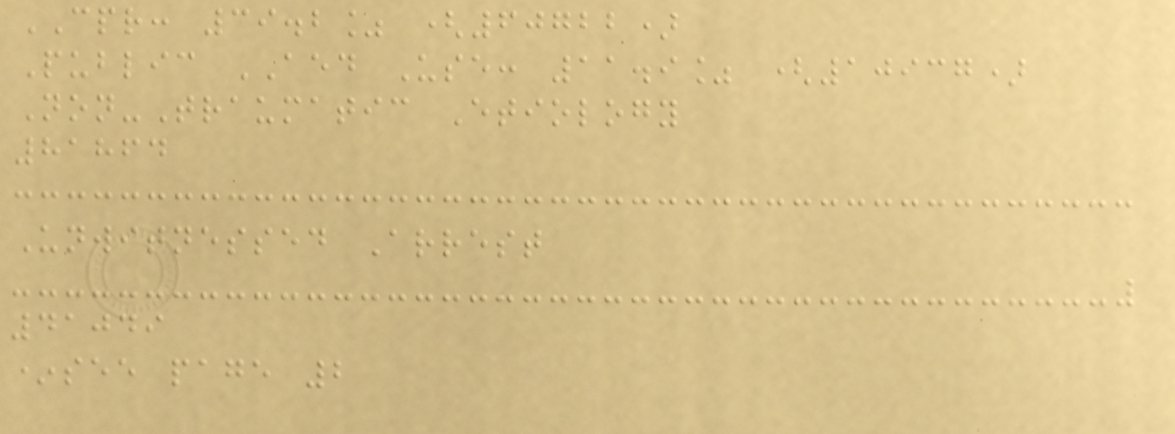CPR: 39.2% (60722)
Public AED Use: 11.9% (10937)
Non-Traumatic Etiology
81864
Unwitnessed Arrest
41049
*see page 2
